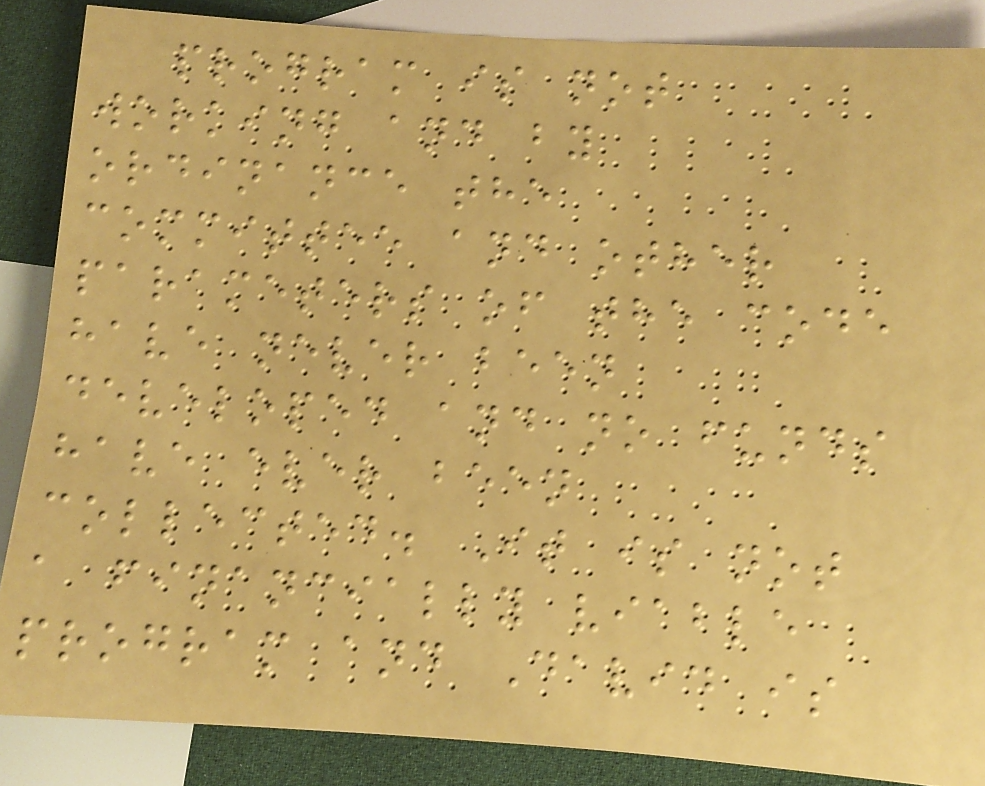program is not
working and by
ordinance the
committee and other
parameters of the code
have never been
developed and no funds
have ever been
collected. It is not
a financially viable
program and David is
